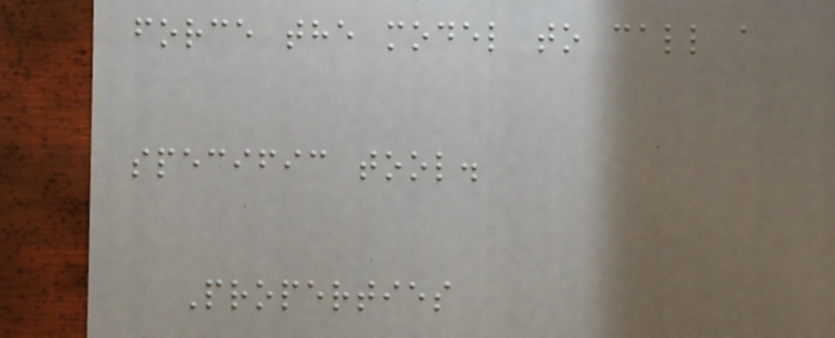force the model to call a
specific tool.
Properties
